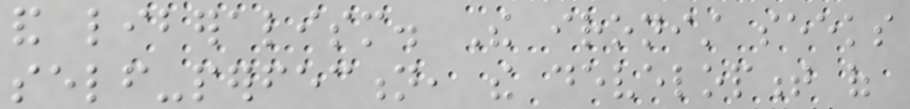and liberalism. The ironist seeks
self-perfection, the development of
